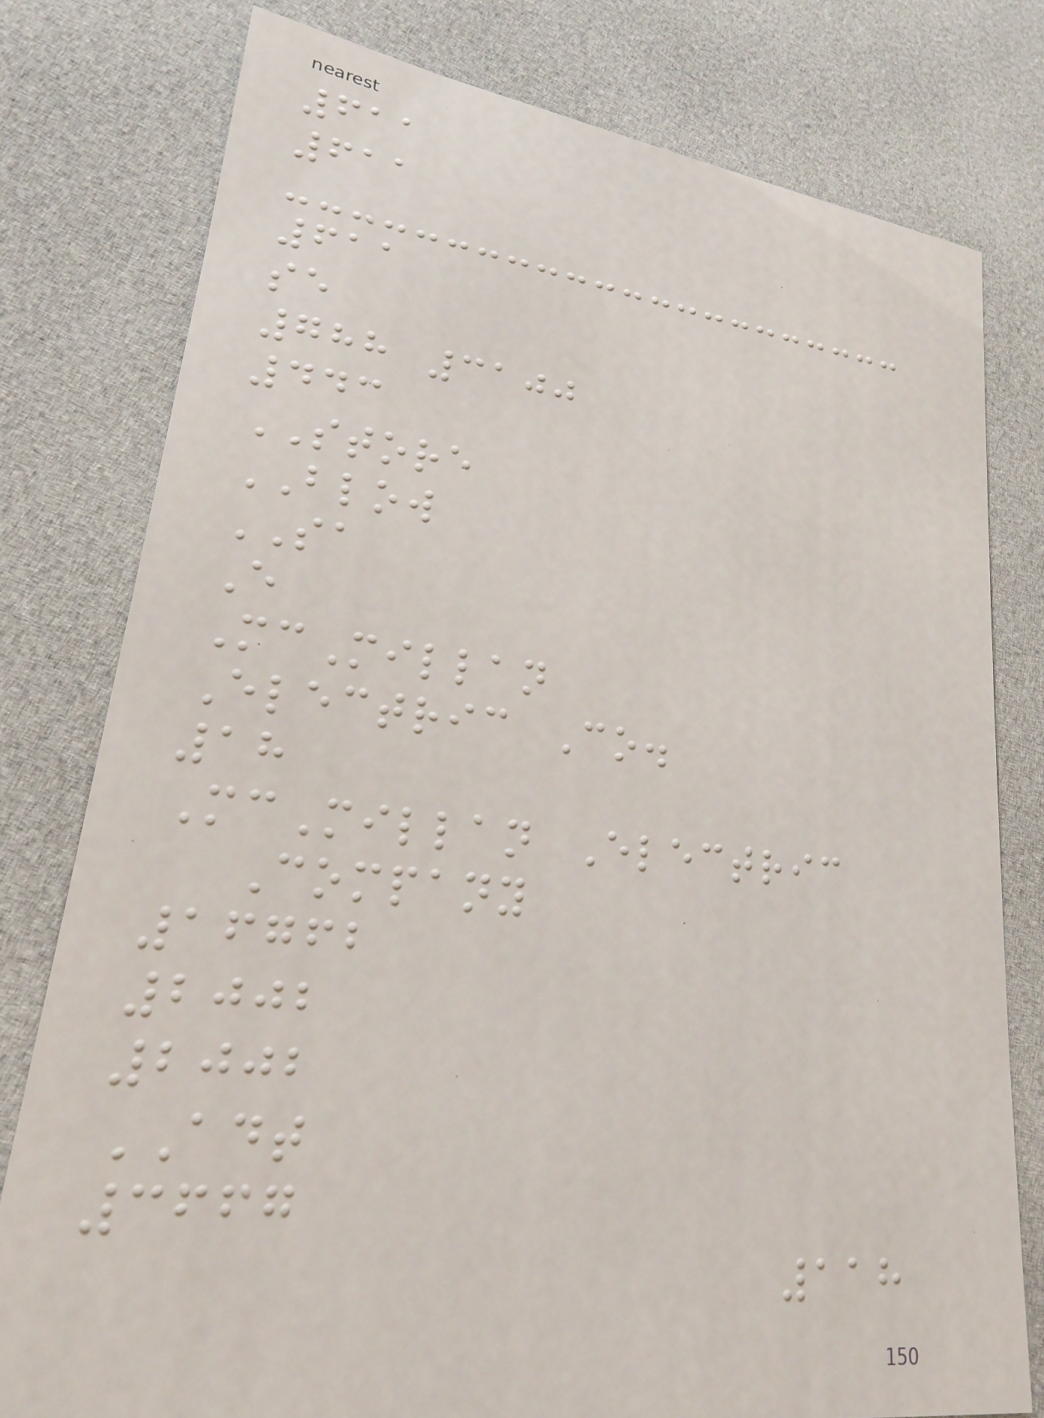611
611
611
se
788 3100
443
STORE
BLOW
SA
E
McMillan
Electric Co.
18
McMillan Electric
Company
16762
2002
2002
ADT
3667
118
